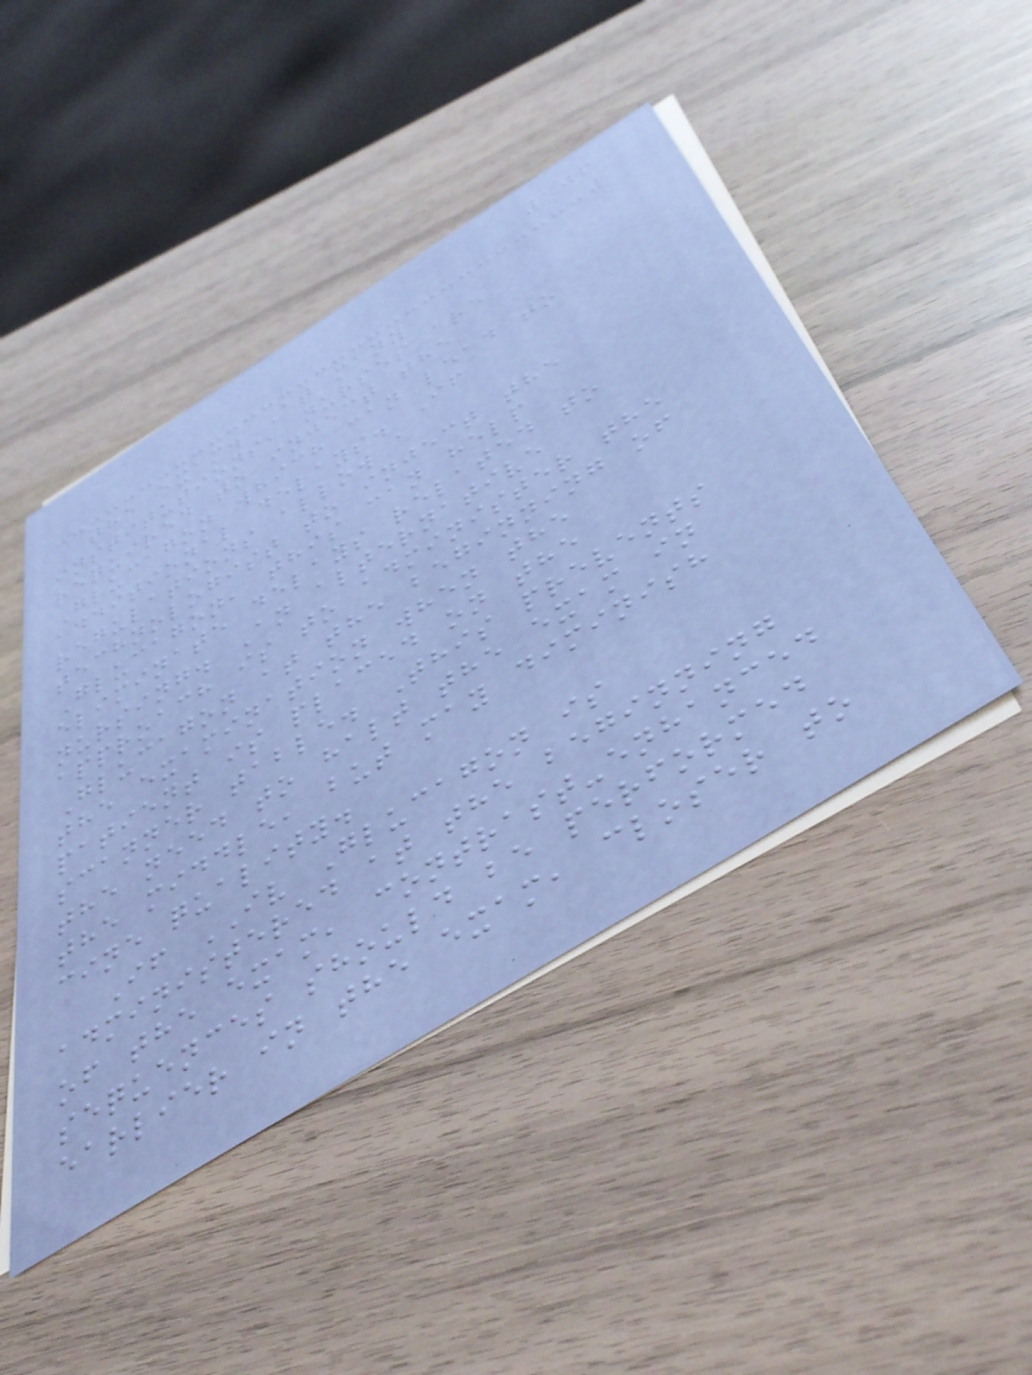106
the exam. At many
institutions, nurses are
required to inject the
Glucagon which can lead to
additional delays. If
regulations allow a
technologist to inject the
Glucagon, this can help
eliminate delays related to
nursing. An alternative
approach is to administer the
Glucagon at the beginning of
the examination when the
patient is placed on the
scanner table. This prevents
the need to halt the exam in
the middle, but may diminish
cine quality.
If IV Glucagon is
administered at the beginning
of the exam, contrast-enhanced
sequences should be performed
earlier in the exam, closer to
